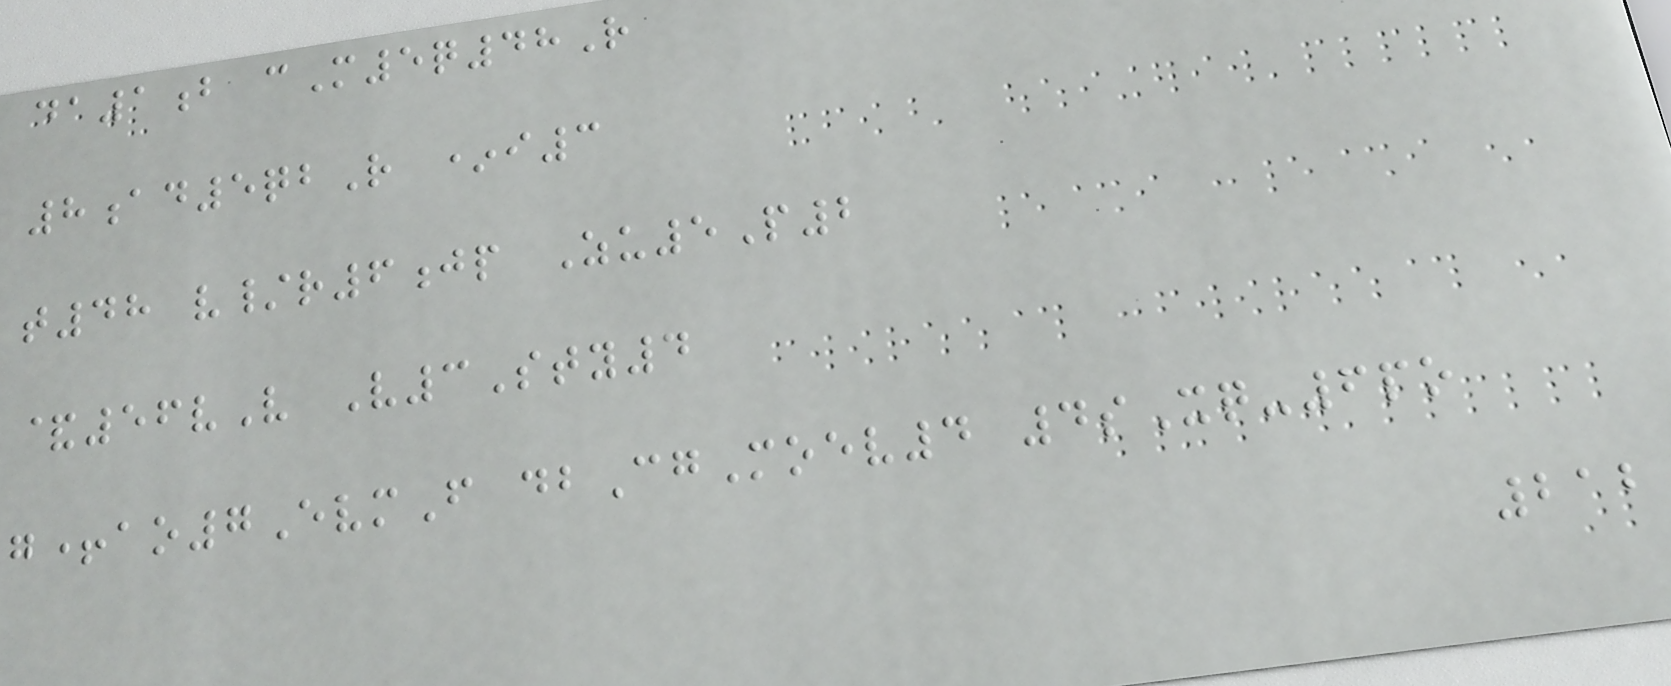da1b cM5q48R
8ad5qbR *i3
t48 v/r6jp Zu5P2
&56vV V3Sty4
g+ao7EvmF dbCgMoev4 4sXq-6po
212
